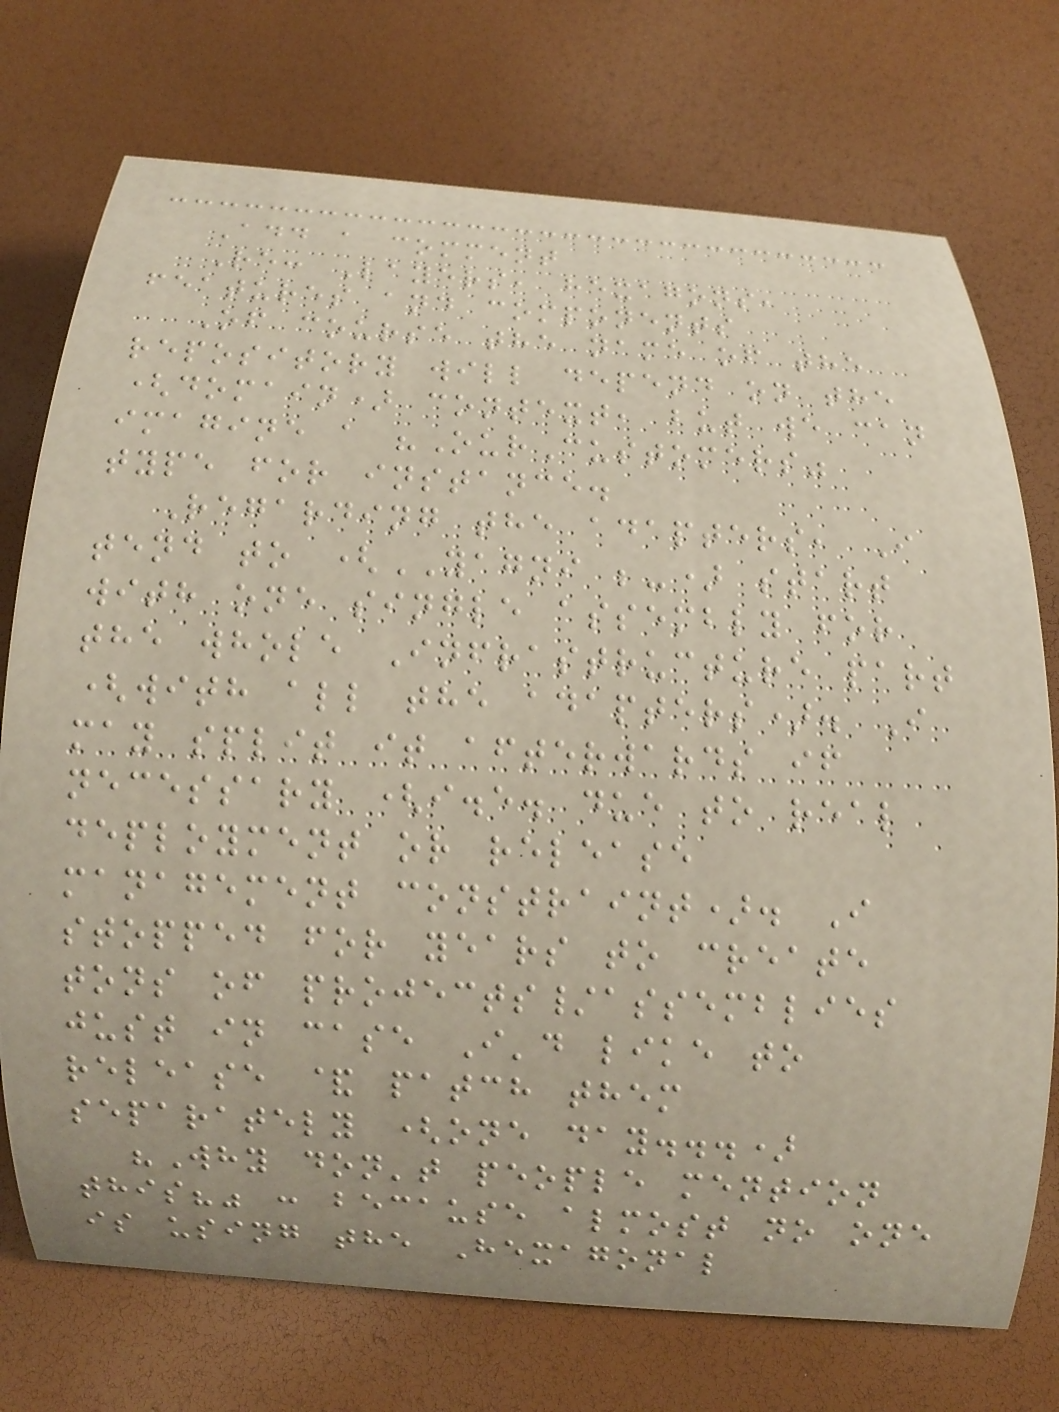Add a comment
Re: Layers, hexagons,
features and components
Of course the name of the
repository will depend on the
(domain) context, but we can
imagine a "OurCustomers"
type for instance.
Regarding the adapters, I
tend to (YAGNI ;-) start
with one single assembly for
the whole Infrastructure part
(with all the adapters). I
may split it afterwards if
necessary (i.e. due to real
deployment or release
management constraint). I
stopped for years to create
tons of projects/assemblies
just in case I'd like to
release & patch them
separately (one day...)
"Why don't people mention
this?" : because almost no one
is using the Hexagonal
